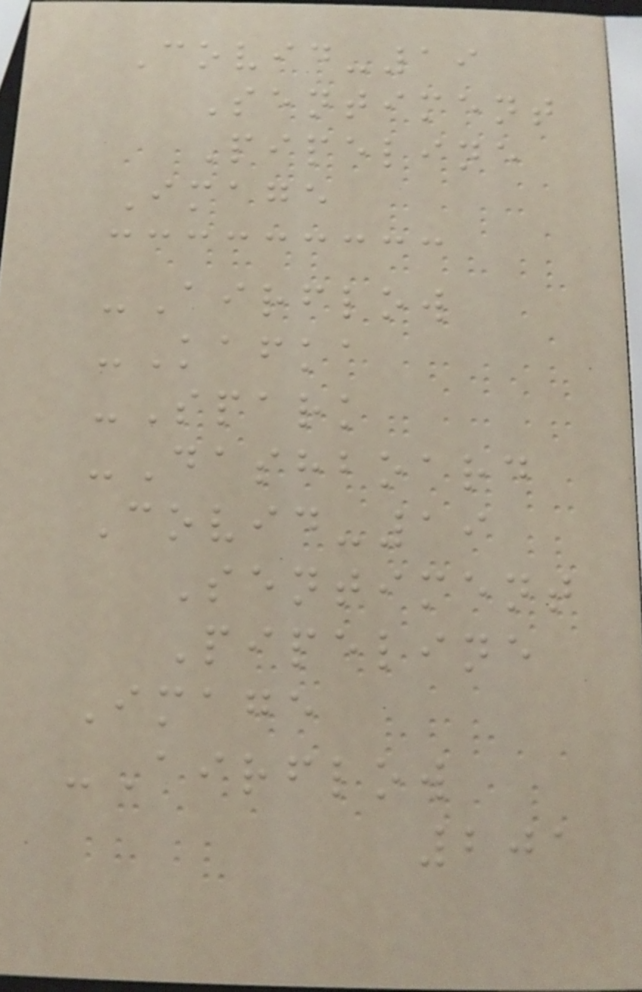Covid-19
Sentiment
Pipeline
Image
-Airflow
-Kafka
-Spark
-Dashboard
Covid-19
Sentiment
Pipeline
Image
-Airflow
201
